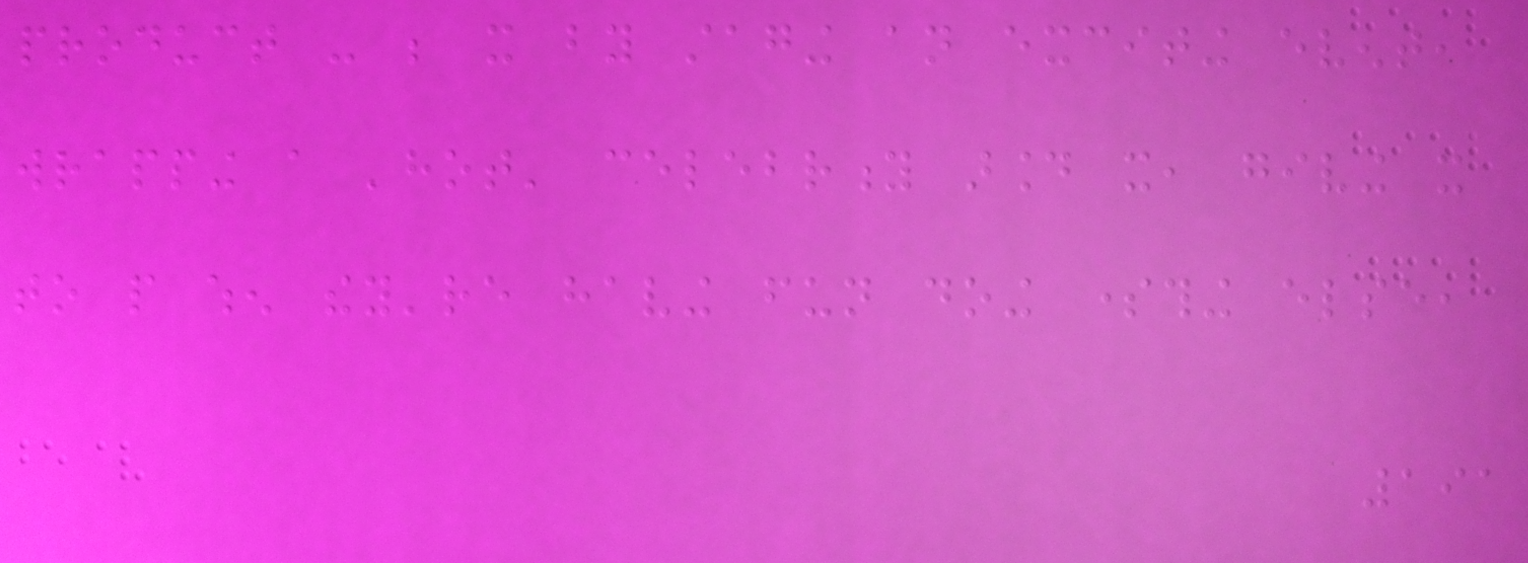product - be it by staging an exciting event,
wrapping a 'hot' celebrity around it, giving it
to people when they're having fun doing something else,
191
